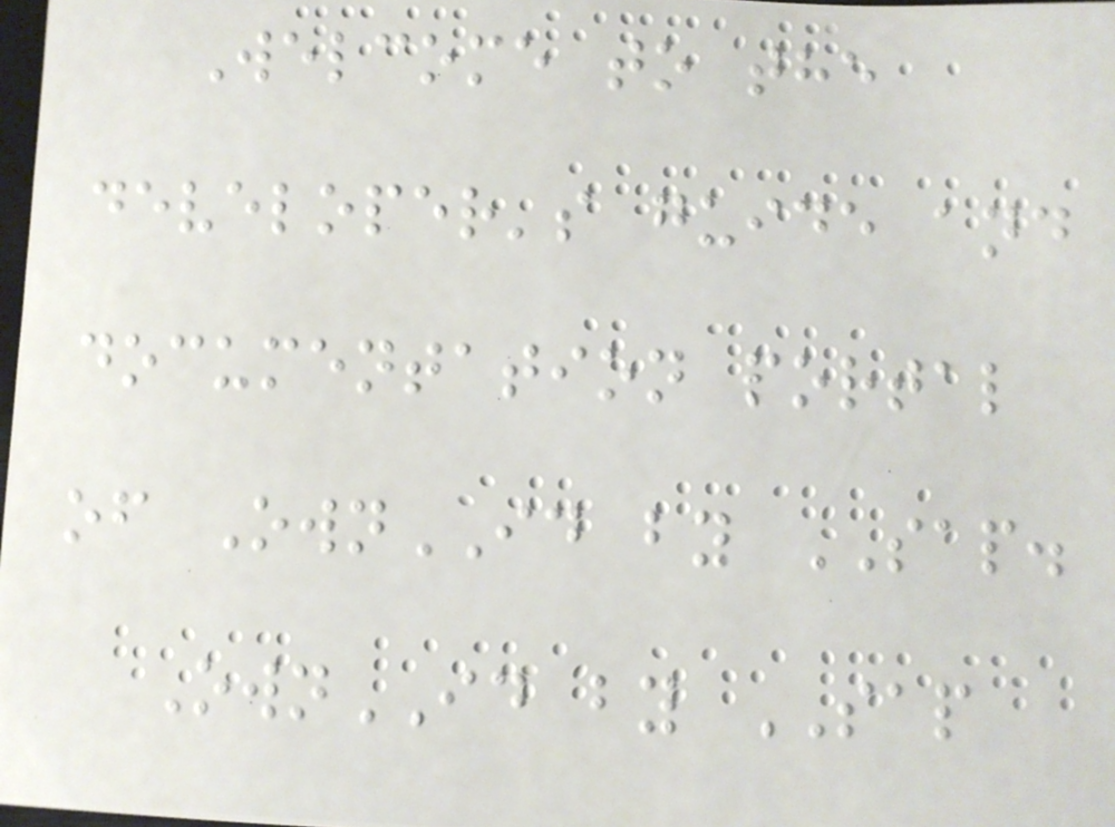Welcome to the
developer's guide and
documentation portal
of OwnID by SAP.
OwnID by SAP
